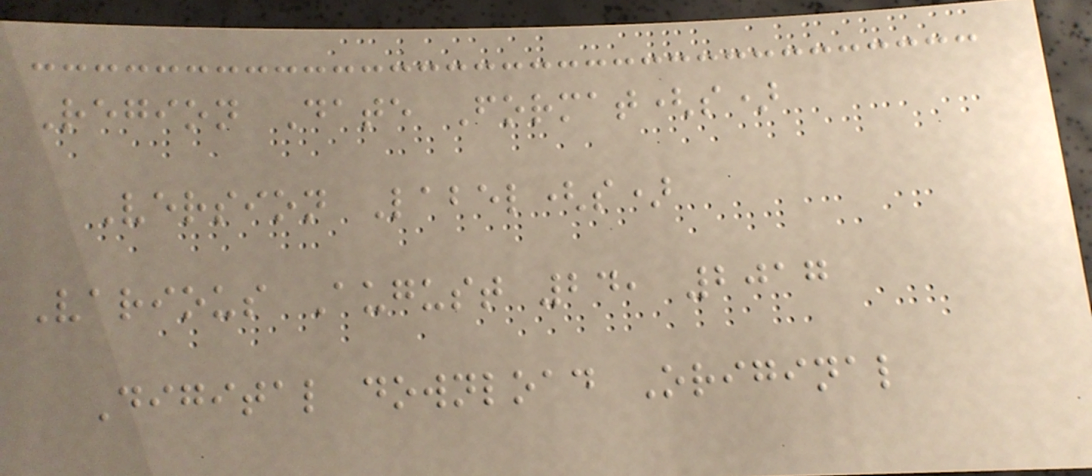Region Date Format(s)
Version Label(s)
Various August 24, 2017
Digital download Original
